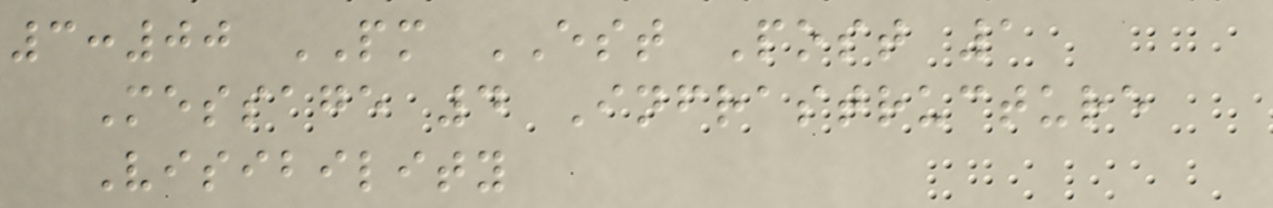3:00 PM EST Post 1
Message 4 Infrastructure
Visibility
